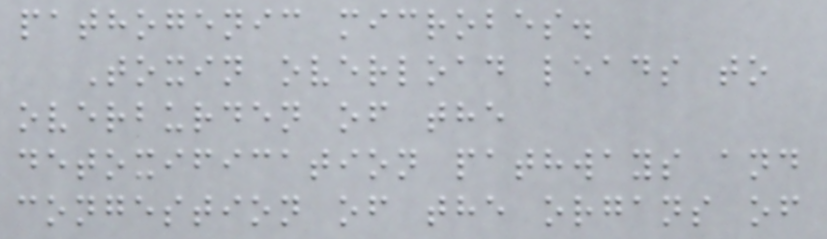pathogenic microbes.
Toxin overload leads to
overburden of the
detoxification pathways and
congestion of the organs of
